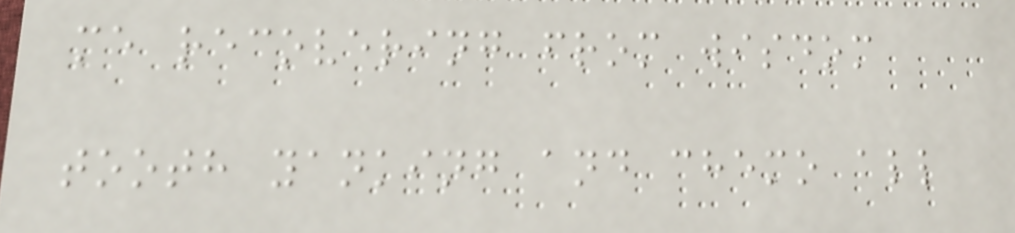me recovering from wisdom
tooth yanking and chemo all
